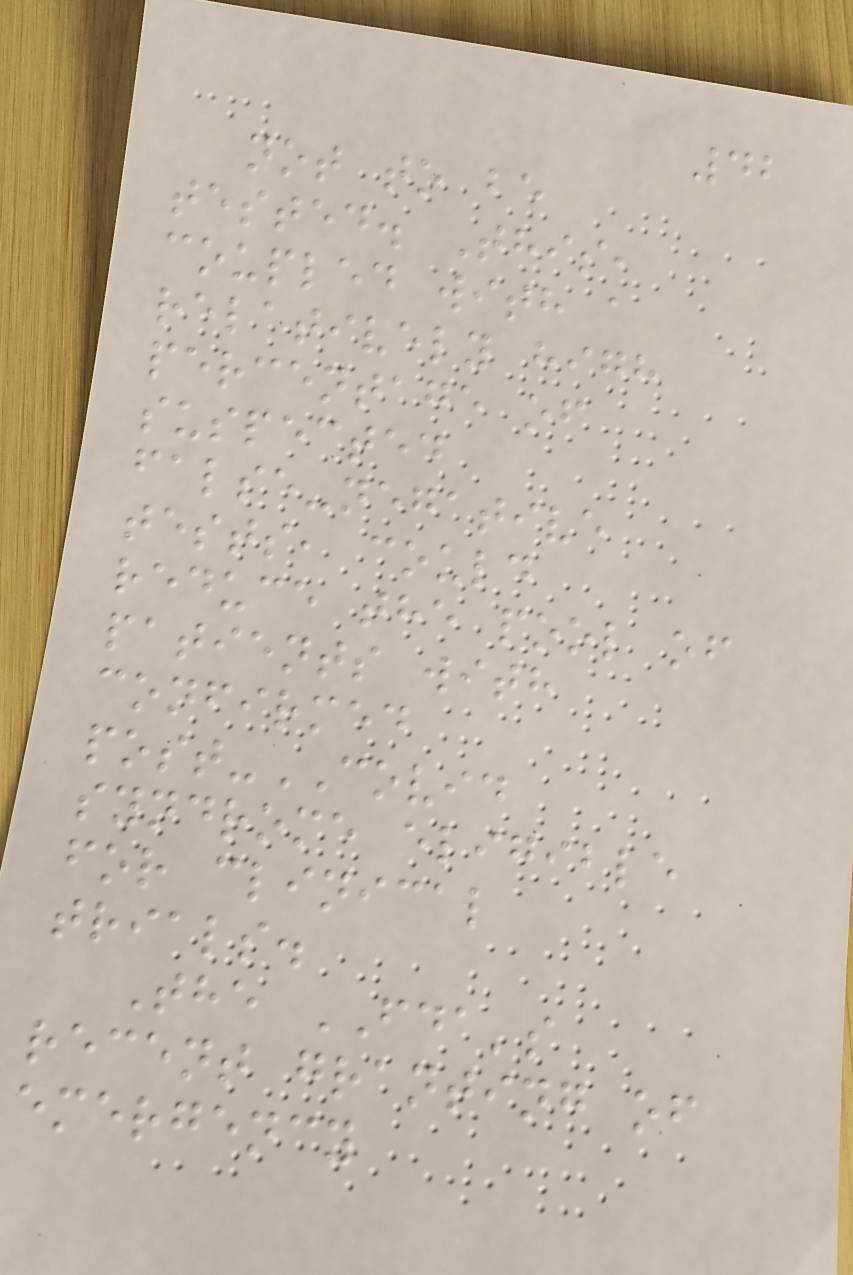42
not to be
tested. This,
coupled with a
relatively high
percentage of
suspected
false-negative
tests, could
reduce the pool of
patients with
confirmed
post-COVID
syndrome eligible
for clinical
trials.
The FDA's
recent granting of
emergency
